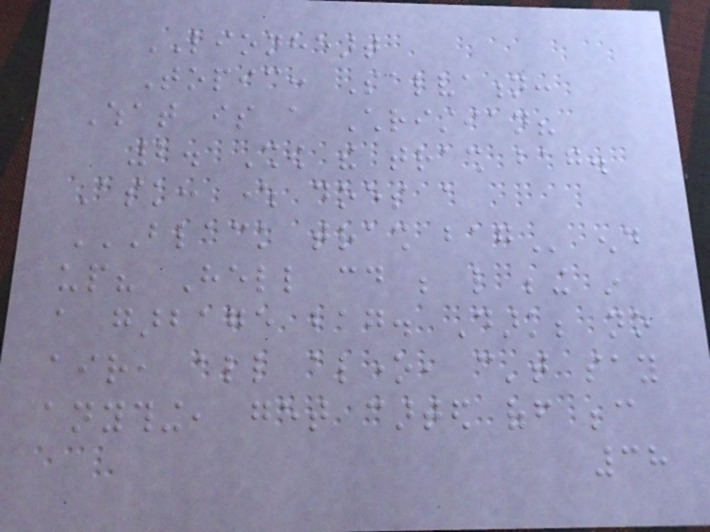LIONHEART
Topic: Salvation:
What is a Christian?
2. Show the trash bag.
Ask: where does a
BLACK TRASH BAG end
up? Hell could be like being in
a garbage bag. Dark; no
air, all alone, can't say
anything, get carted off because
38
